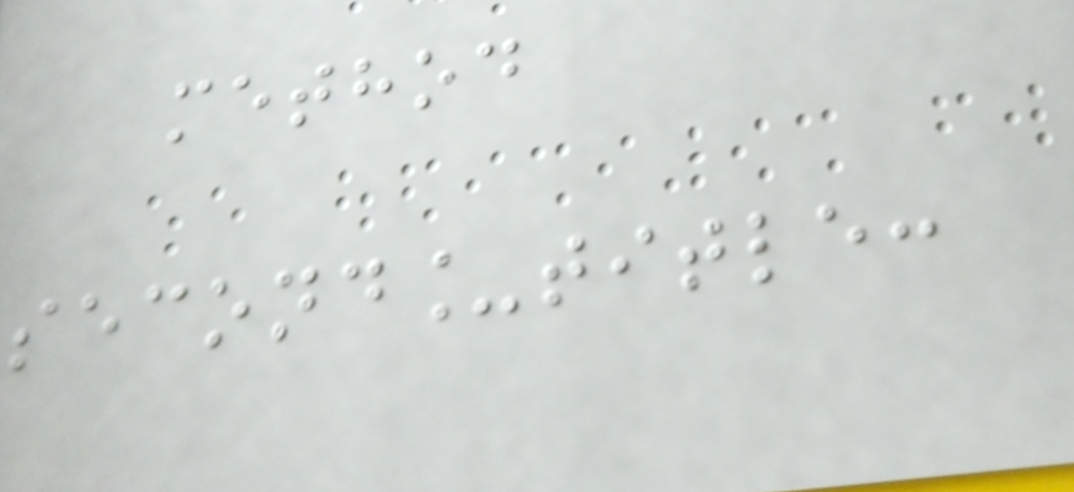method
second_title:
